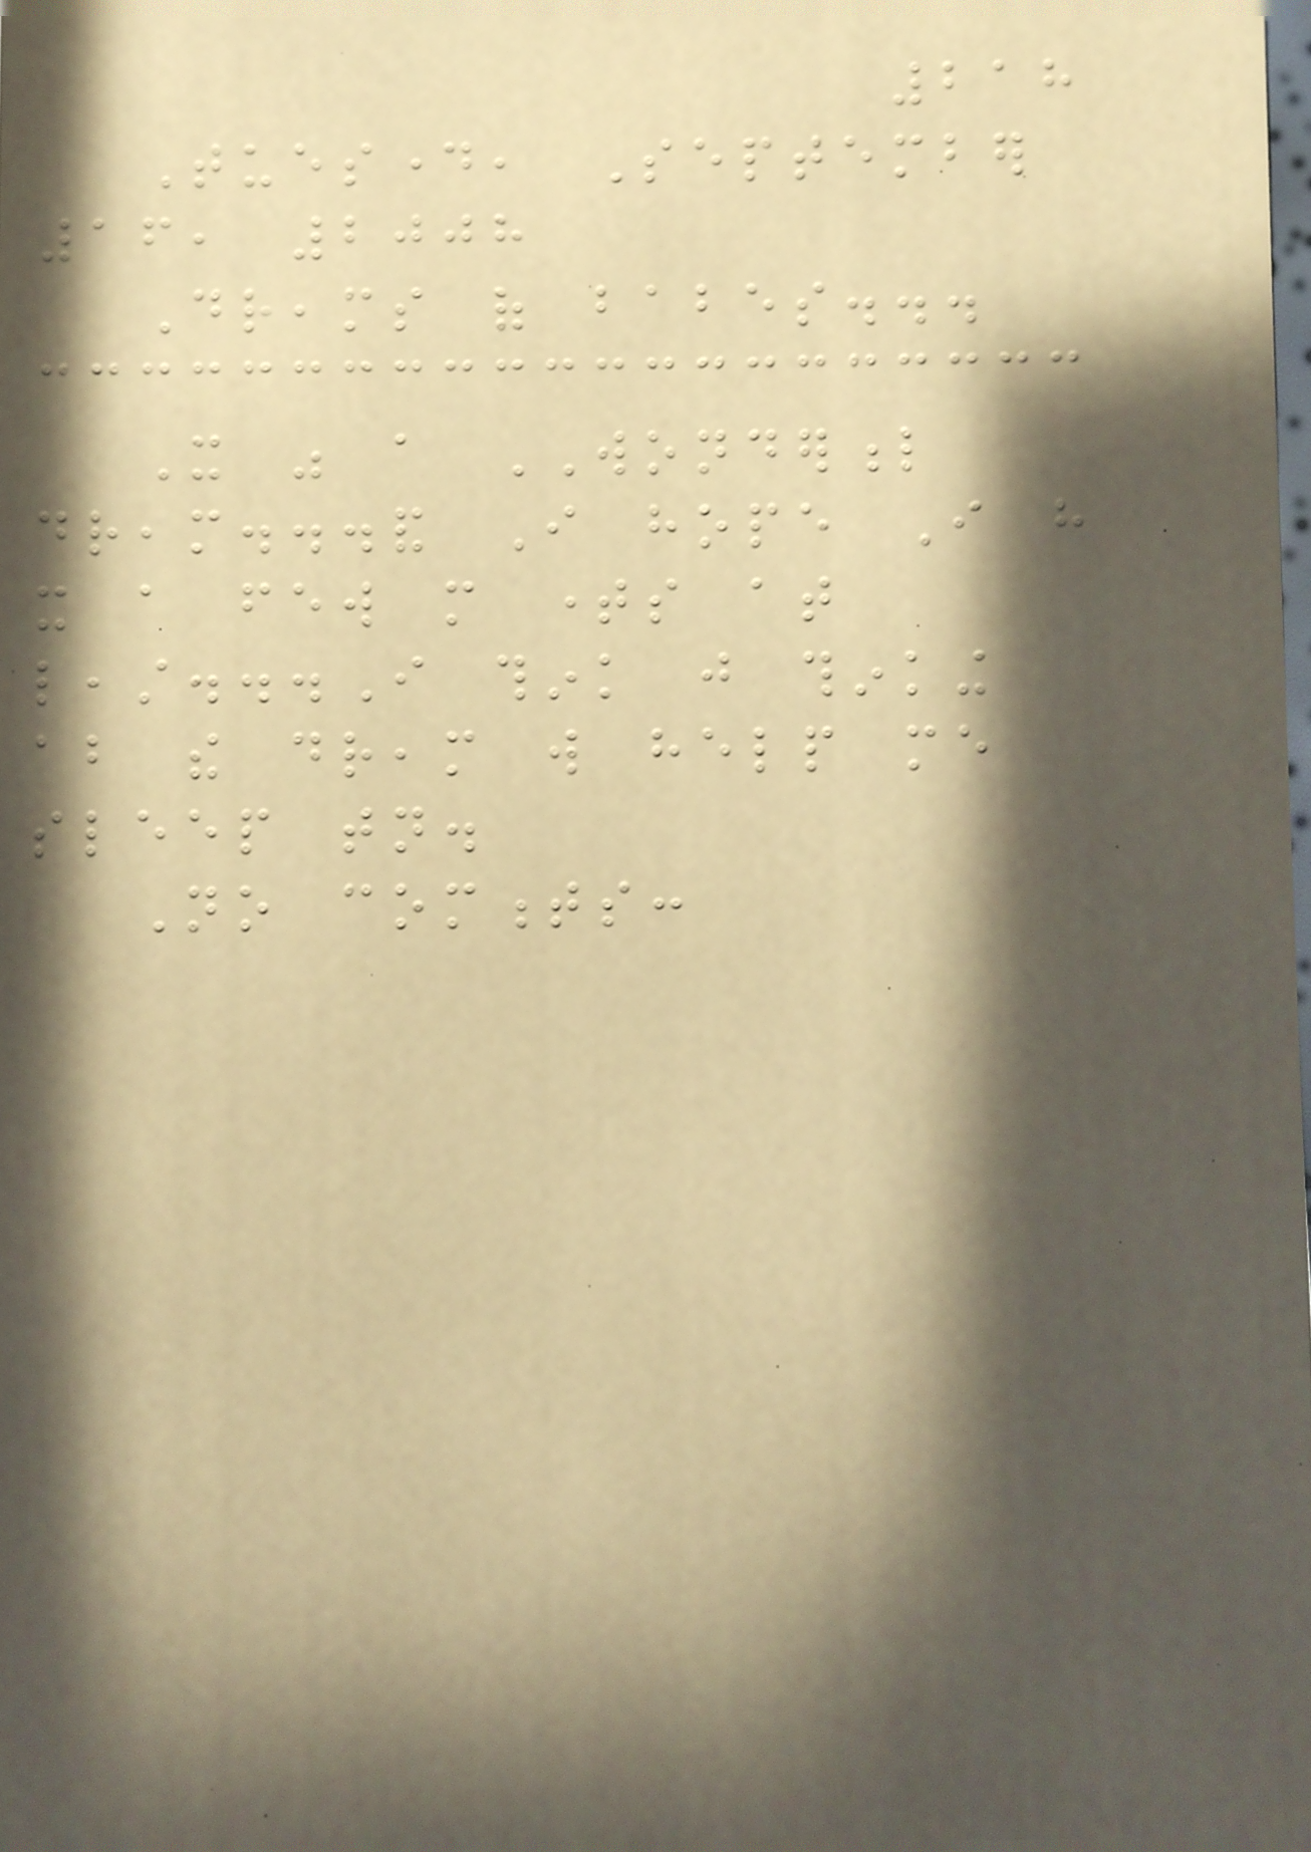218
Tuesday, September
16, 2008
Dreams of babes...
It was a WONDERFUL
dream...and I hope I have
it a few more times at
least...I think just thinking
about the dream will help me
sleep tonight.
No comments:
